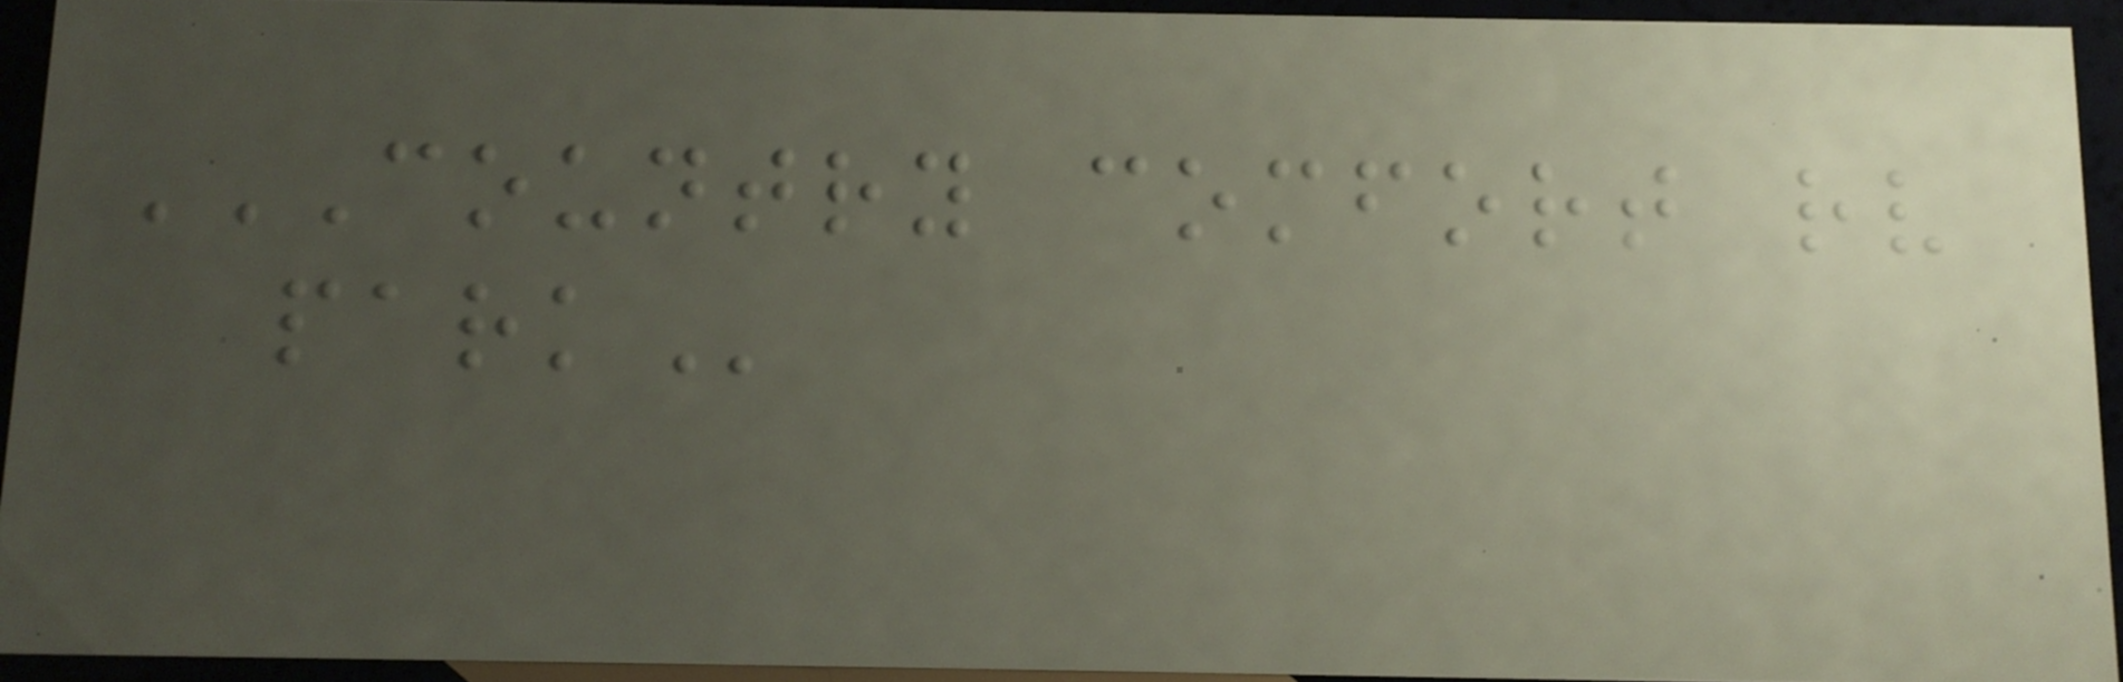COUNTRY COMFORT RV
PARK
